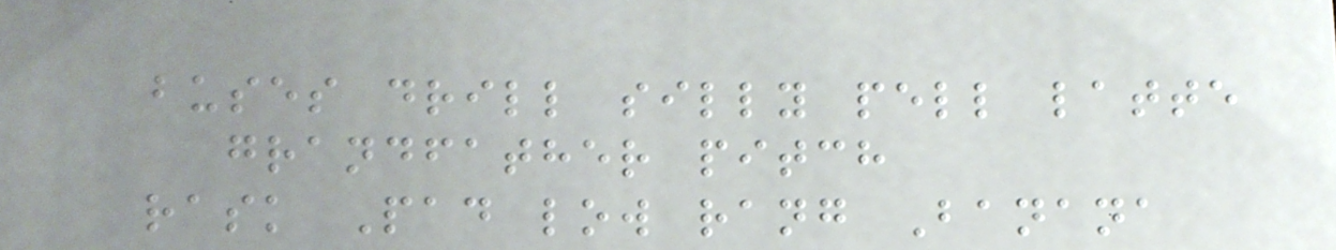buses drill silly pell latte
grandfather pitch
rask Pad low rang Banana
